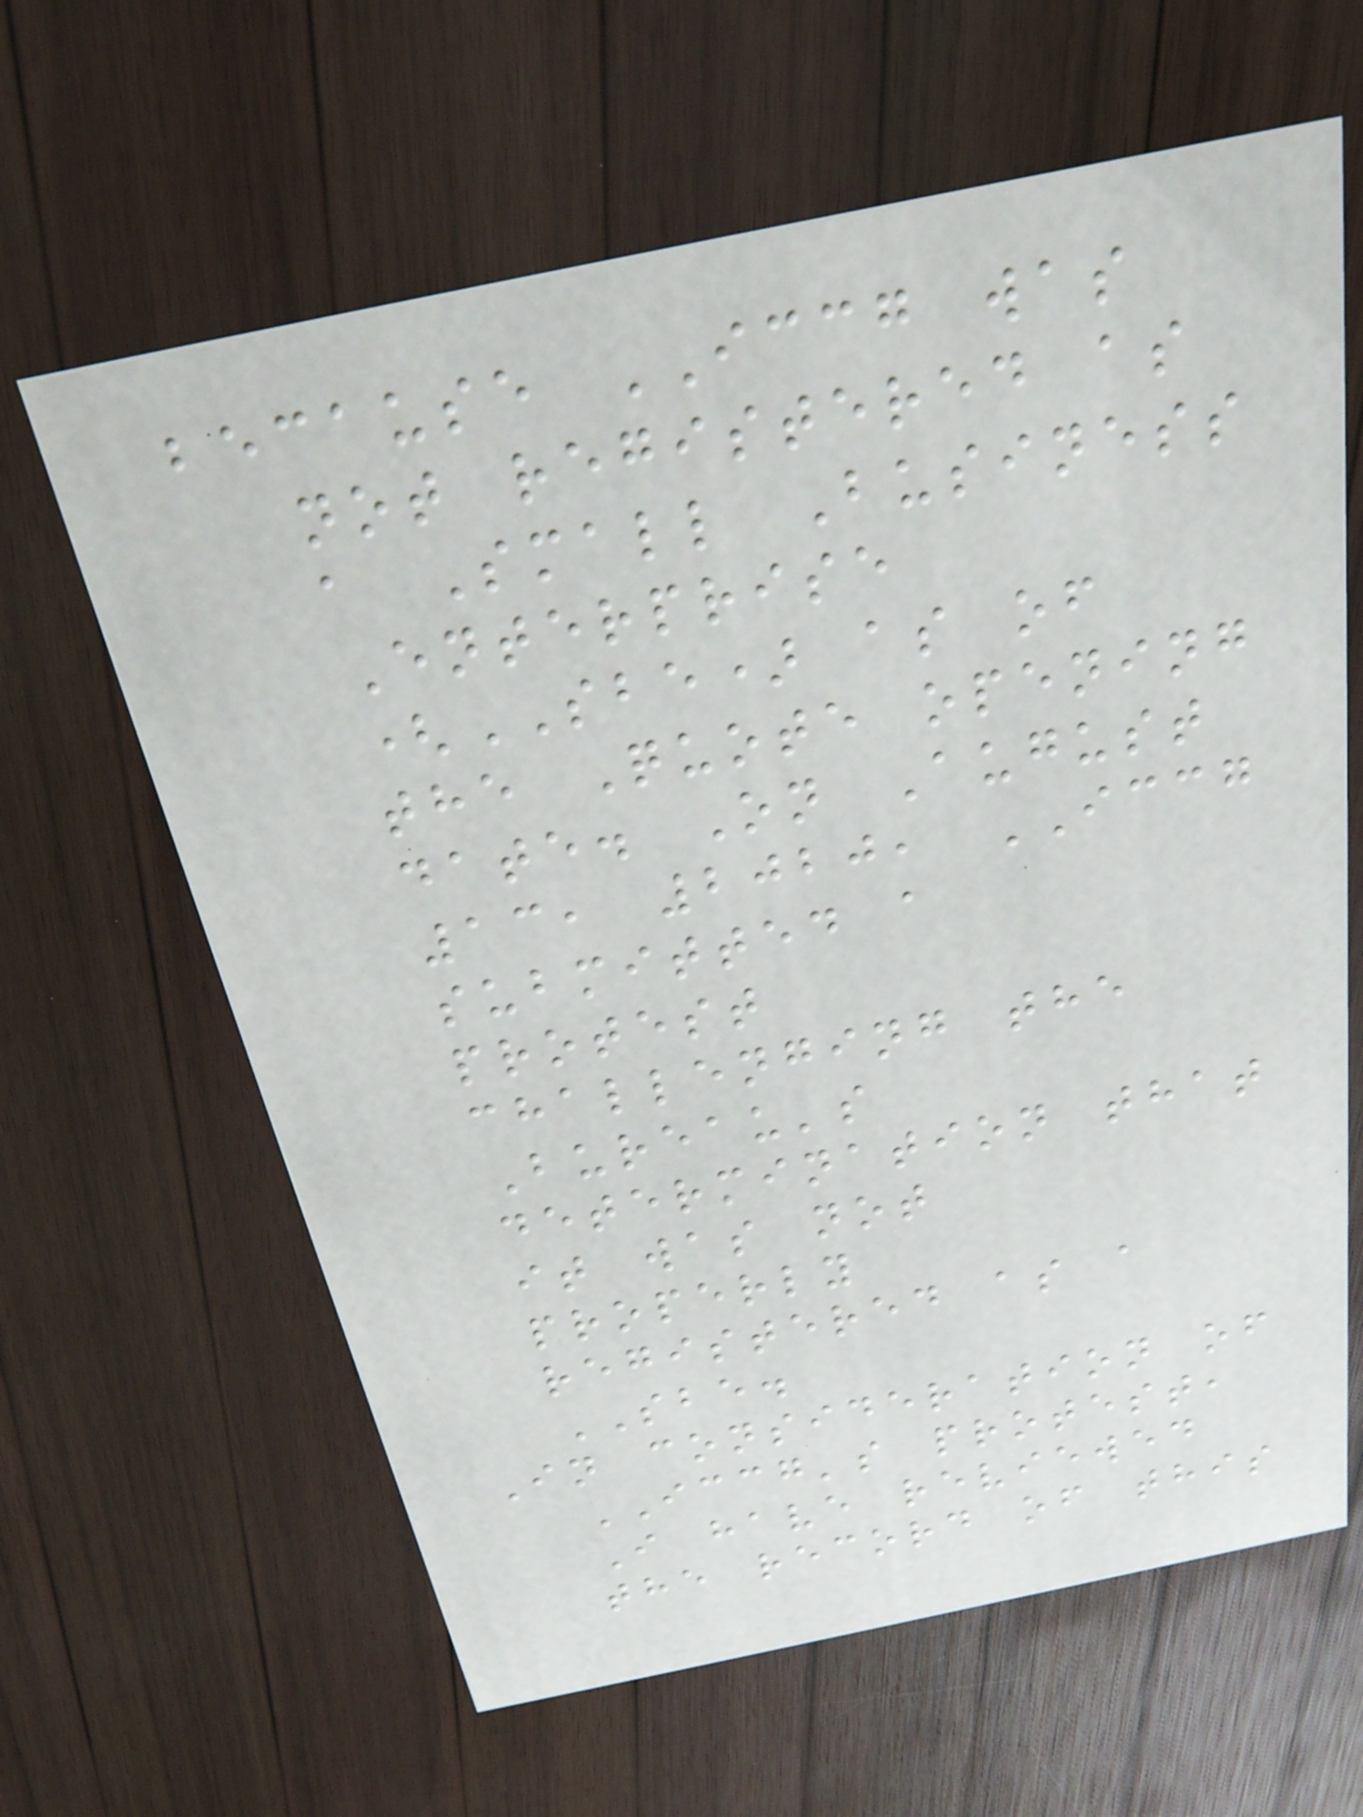because ICCG was
not registered as
a Small Business
Enterprise
(SBE) as of
the Quote opening
date. On August
13, 2020, ICCG
submitted a
protest
challenging the
Bureau's
determination that
it was not
properly
registered as a
SBE.
In consideration of
ICCG's protest,
I have reviewed
the record of this
